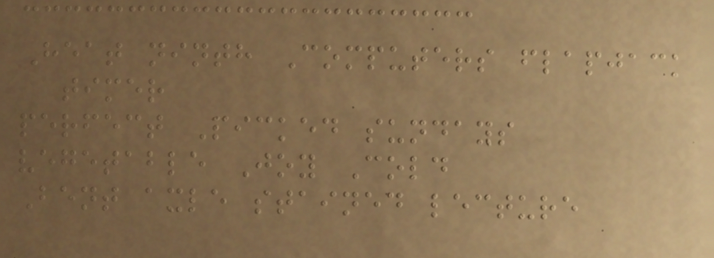Heat ninth Computers flapjack
timer
perfect Picked sundays
vegetable Joy Cold
Bent axle stained lecture
